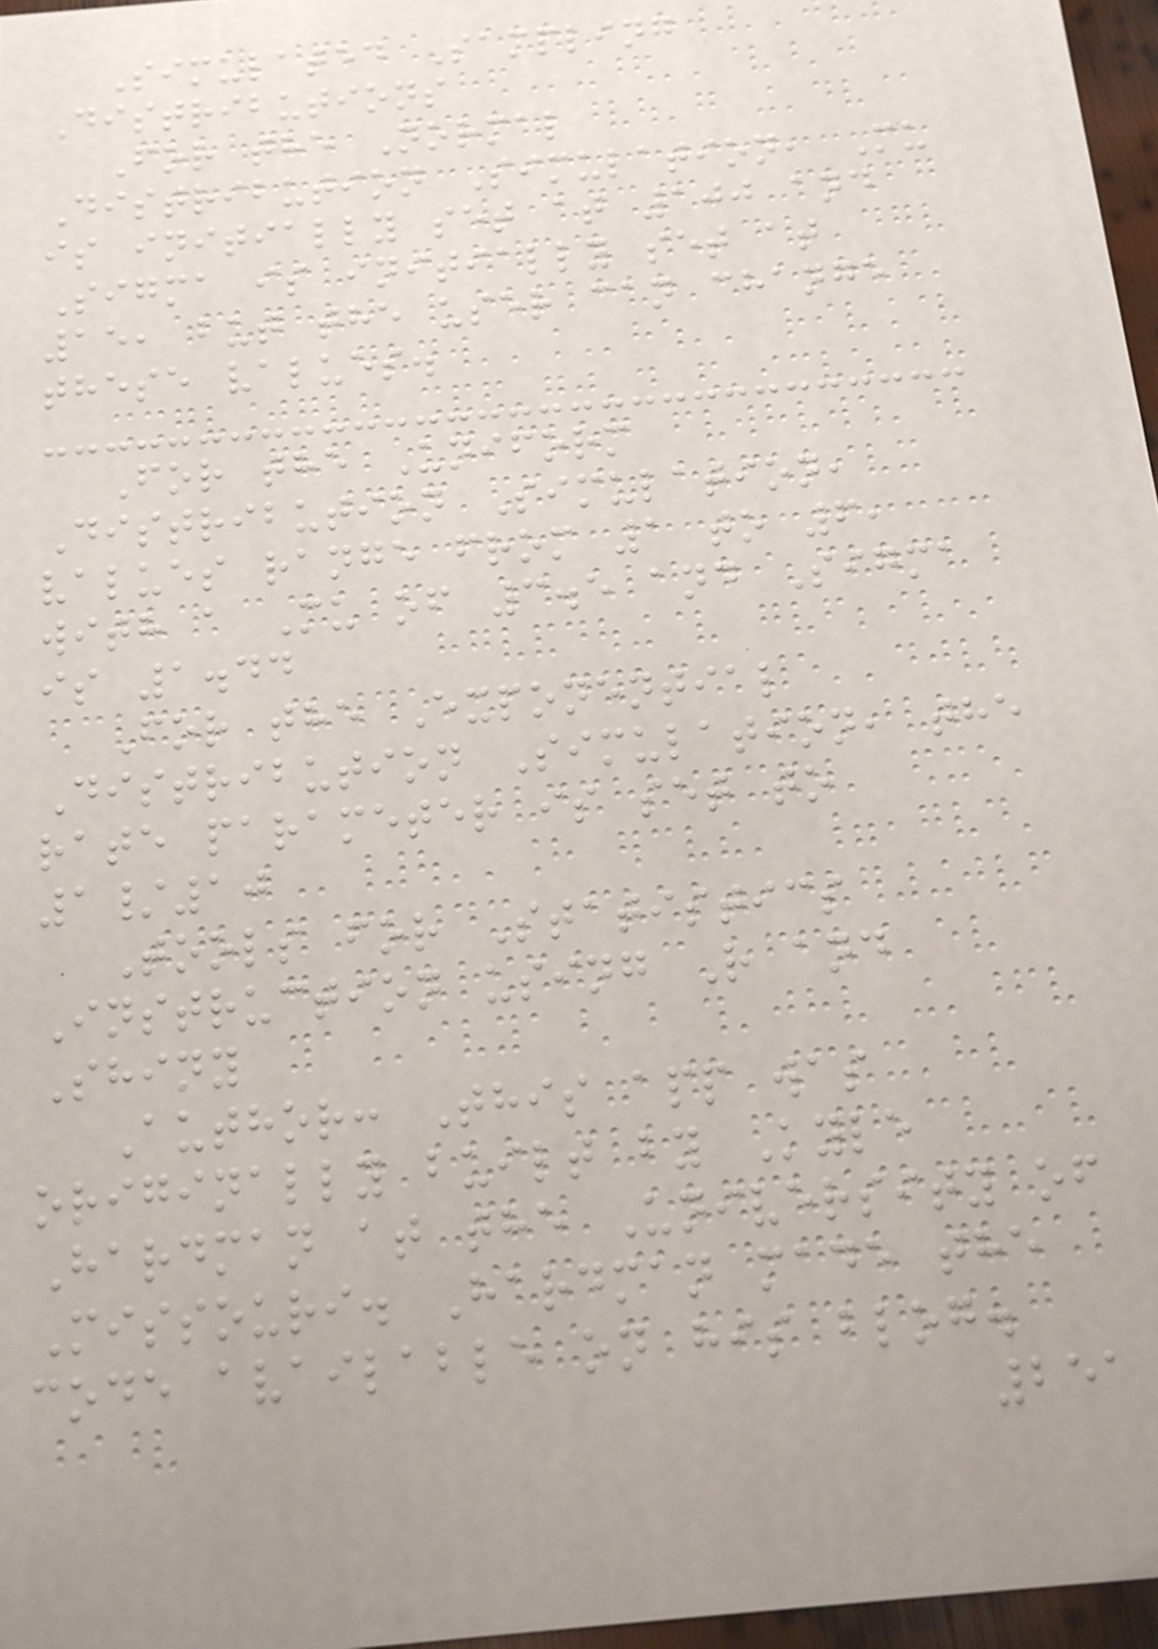Simulated Sampling
Distributions
For the Normal
Distribution Simulation, Mu
is initially set at 100 and
Sigma is initially set at
15, but the user can change
these values.
For the Uniform
Distribution Simulation,
values range from 1 to 6,
with a Mu of 3.5 and Sigma
is 1.44
For the Exponential
Distribution Simulation, the
rate parameter is set to
1/10
Tools for Statistics
Instruction using R and
Shiny
Author: This app was
originally built by Kyle
Hardman at the University of
Missouri. Hardman made the
code available on his blog.
251
